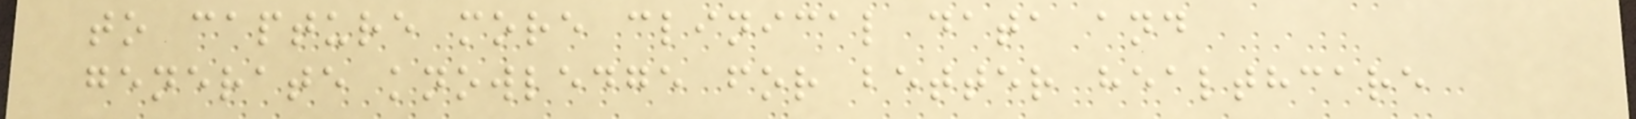to capture more clinical data and
generate knowledge for better healthcare
